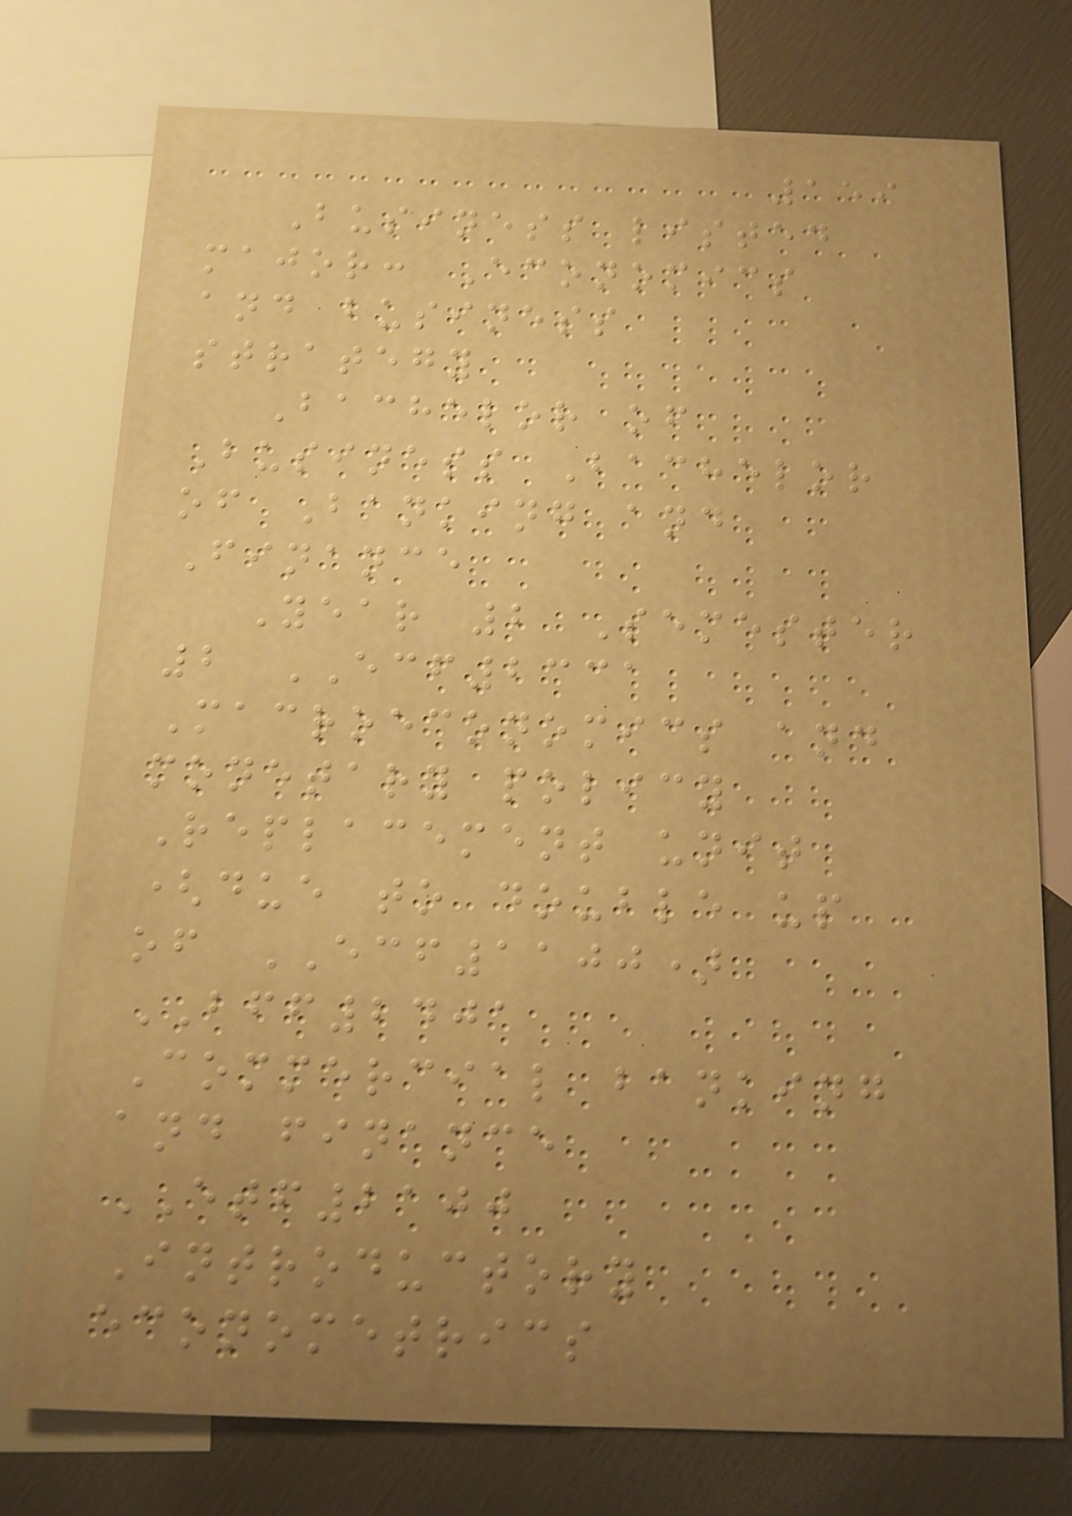159
Business listed
major: Economics
and business
strategy
Bachelor of
Business Bachelor
of Banking and
Finance
Year 2 Semester
2 ECF2331
Macroeconomics and
monetary policy
Replacement unit
(due to double up
of ECF1100)
BFF2401
Commercial banking
and finance
ETF2100
Introductory
econometrics
